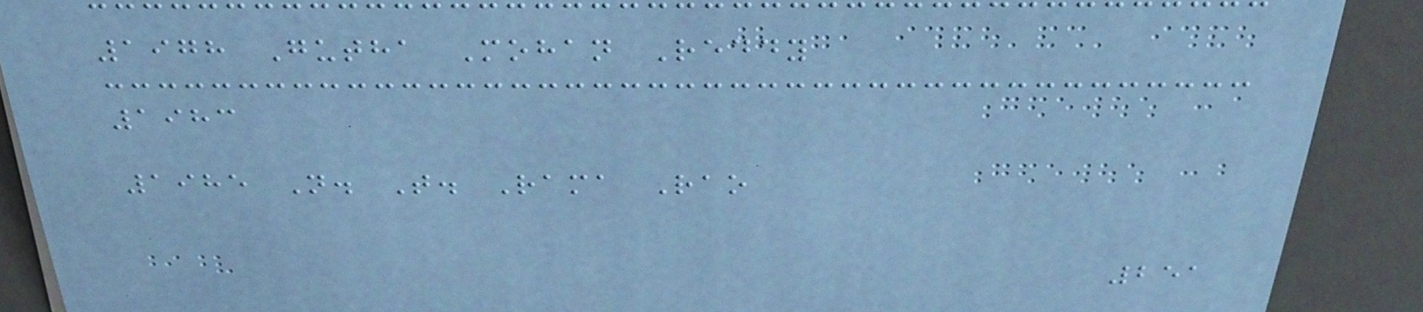1978 Gutha Mohan Reddy
1983
1985 N. T. Rama Rao
251
